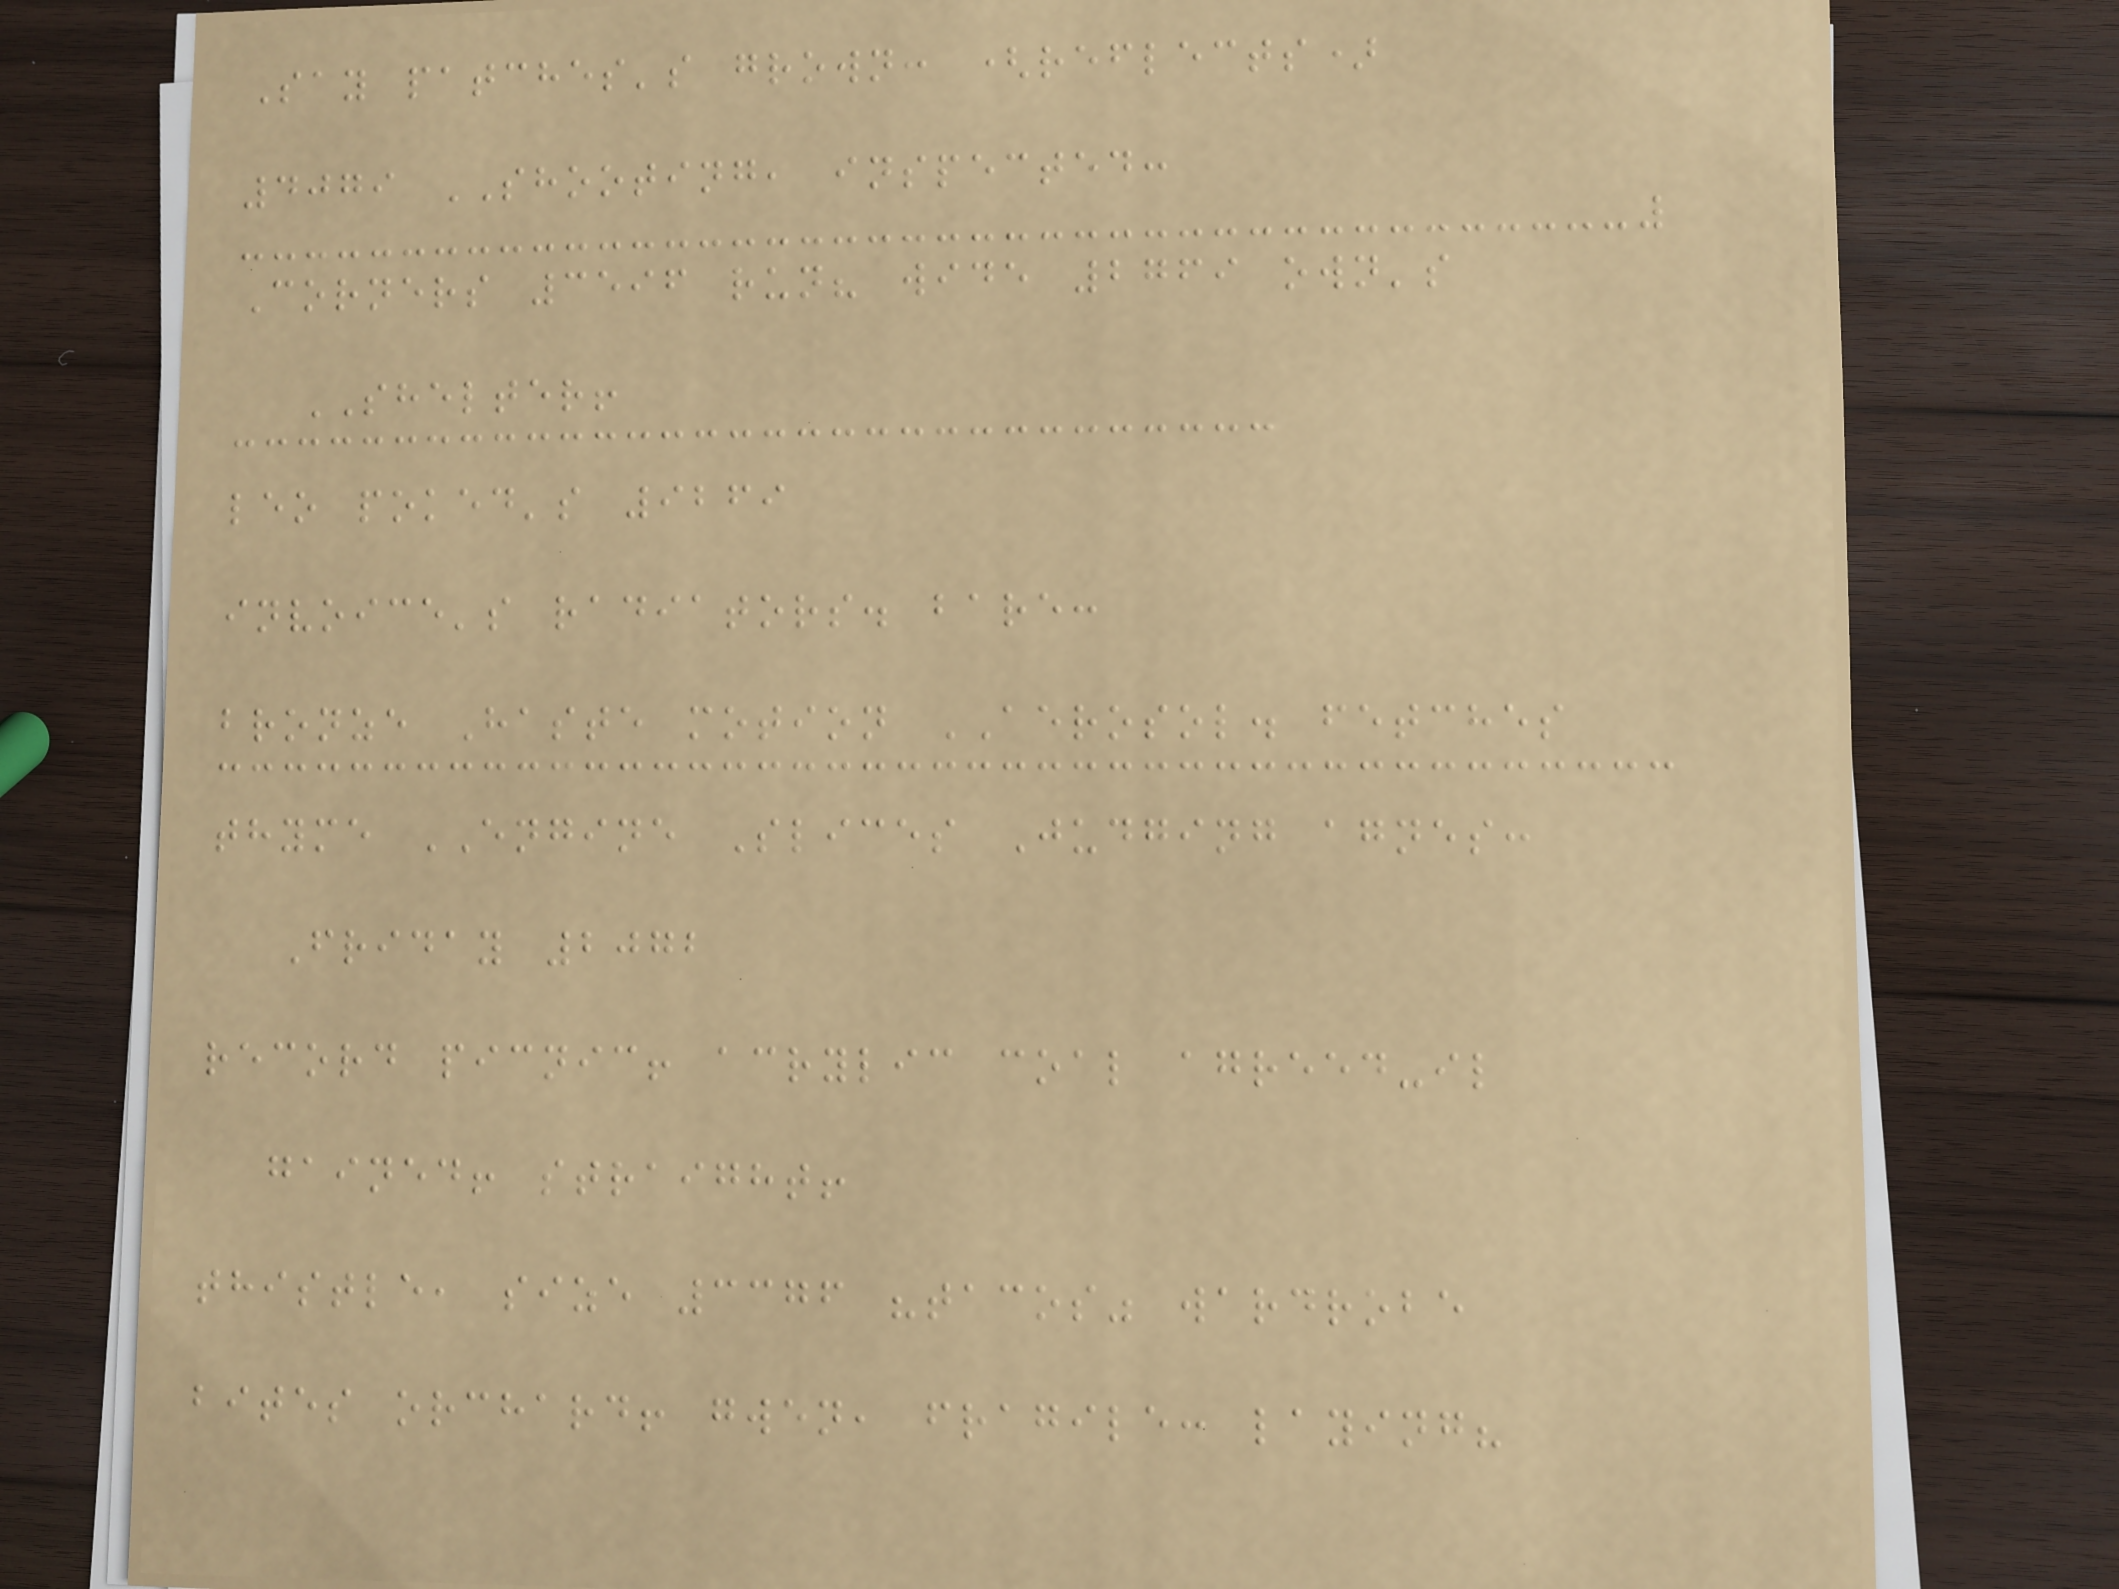Say patches's grown: (reflects)
4079 SHOOTING, inspected:
Corners 3596 run? wide 2769 own's
SHELTER!
leo poked's 9269
invoice's radiators. bare:
bronze Haste motion AEROSOL. fetches
thyme ENGINE Slices Judging agnes:
Friday 2072
record picnic! acrylic coal agreed-il
gained! straight!
thistle, size 3376 "tacos" wardrobe
bites orchard! gwen, fragile: laying?
